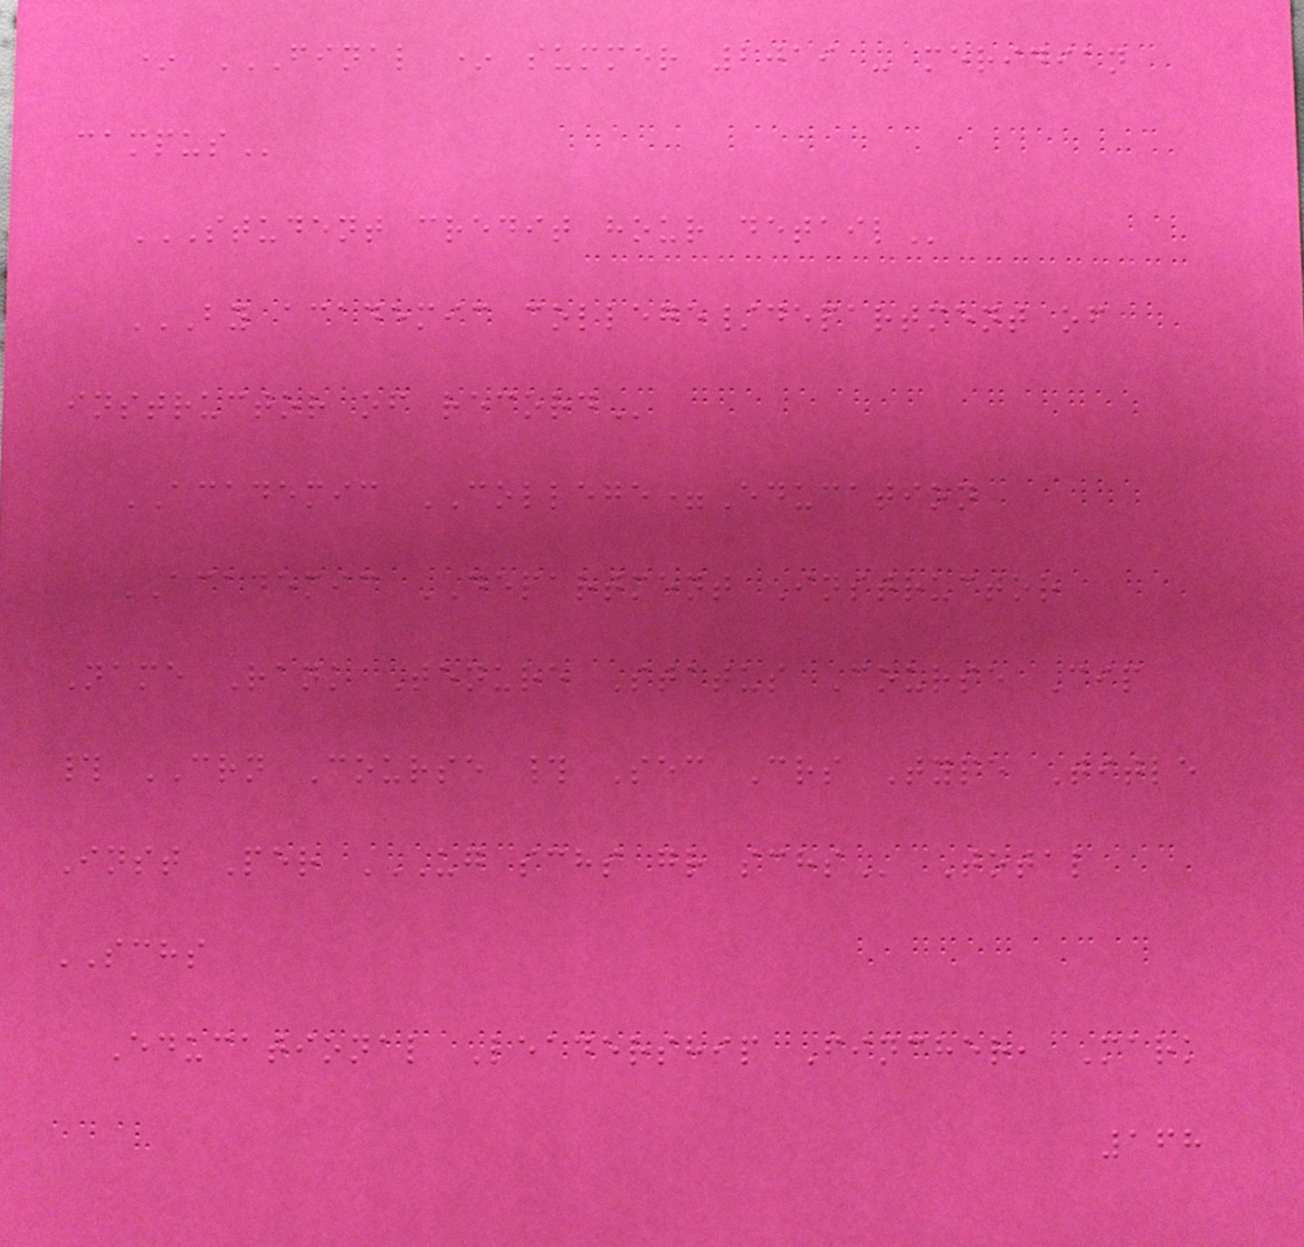* FINAL * SUMMER 2019 - MERIDIAN
CAMPUS
STUDENT CREDIT HOUR DETAIL
BY ACADEMIC COLLEGE/DEPARTMENT OF
INSTRUCTOR OF RECORD
ACADEMIC COLLEGE=Education
ACADEMIC DEPARTMENT Instructor
Name Rank Tenure Status Course Cip
# CRN Course # Sec Crs Type Title
Inst Per UG SCHS GR SCHS Total
SCHS
Educational Leadership Fincher, Mark
168
